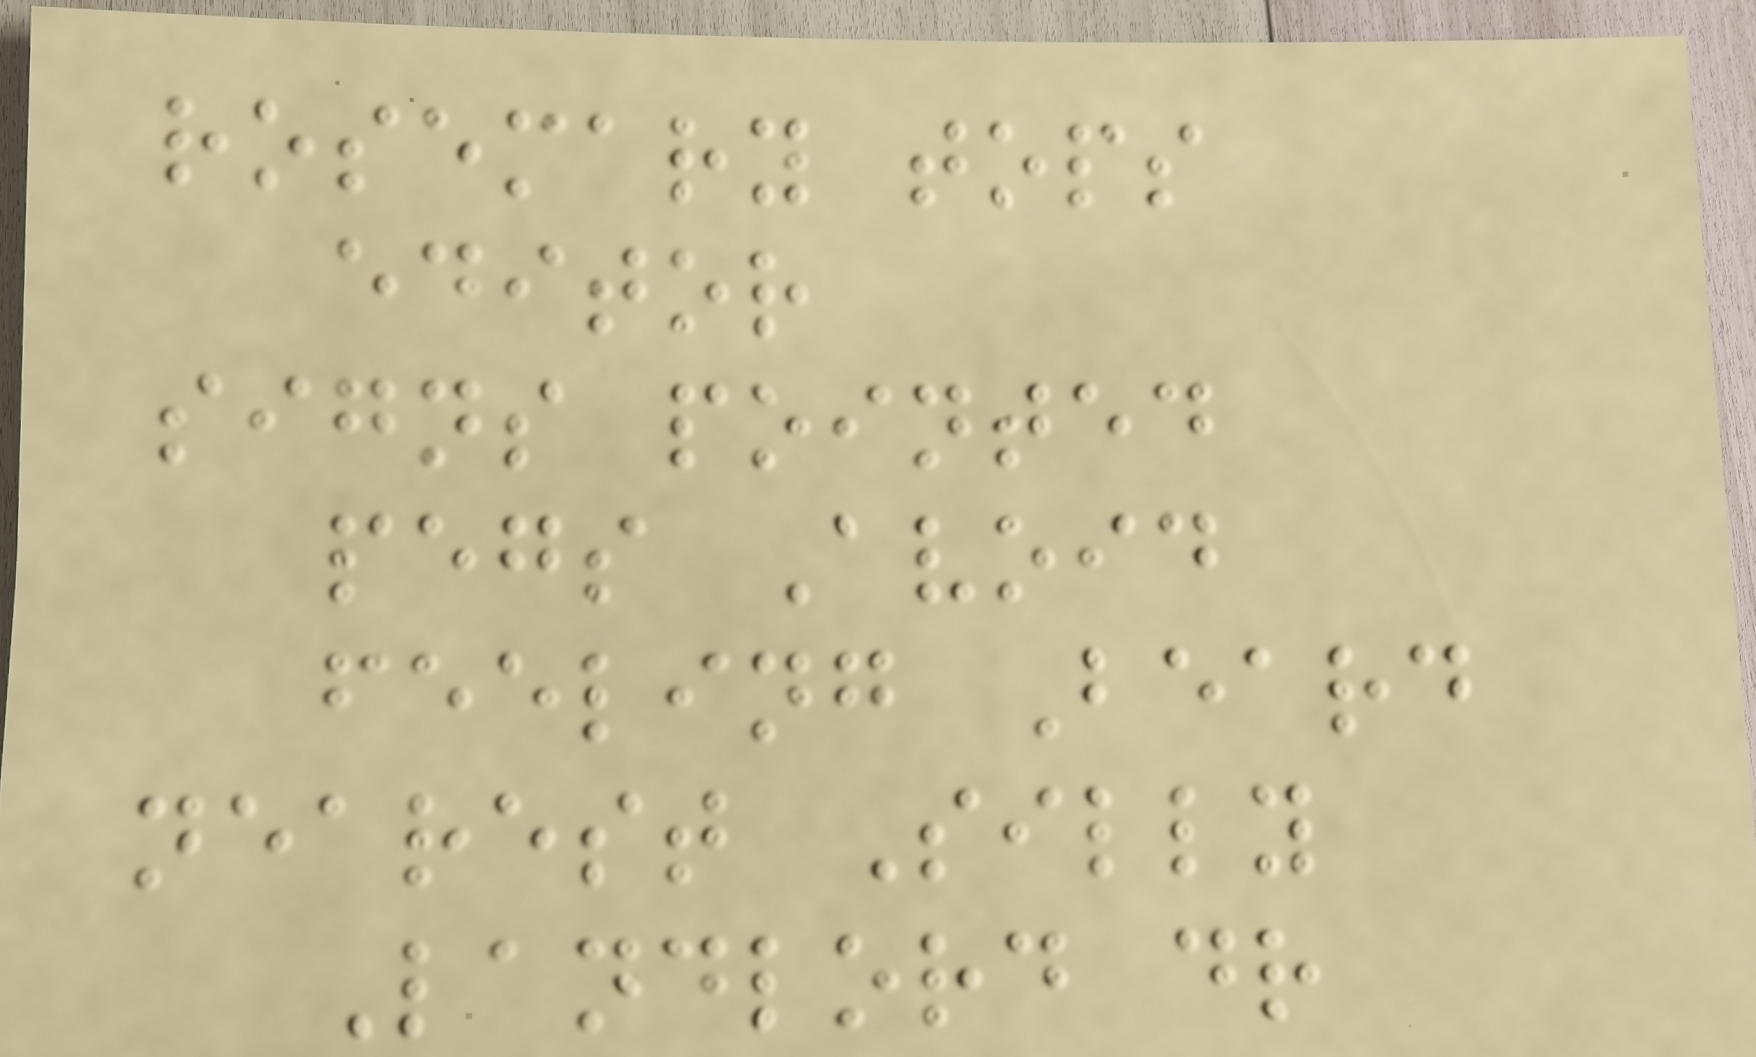rosemary tops
editor
signs pointed
pegs Avoid
feeling Beard
nearest Silly
Landlord dr
